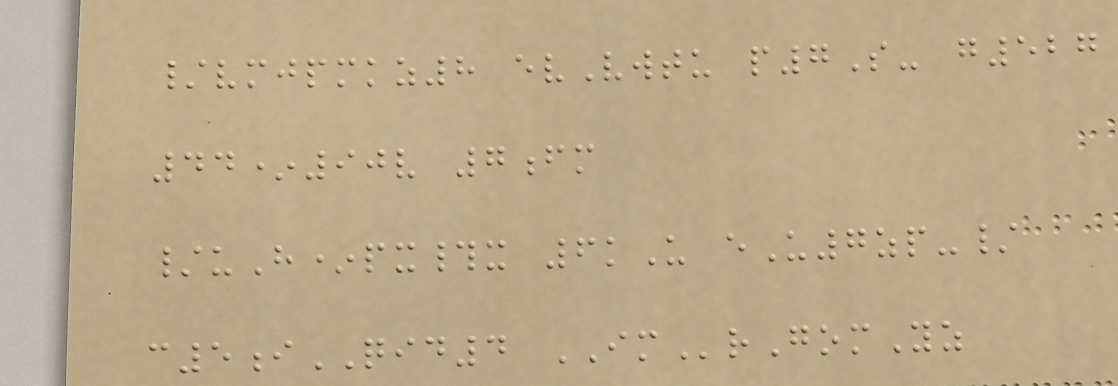/vmjpmkz8 evVwtu p7S- g527
44*90v 7fm
/uH*px#x 6kU eU7zp-/
c5iQID4 IMrGomYz
